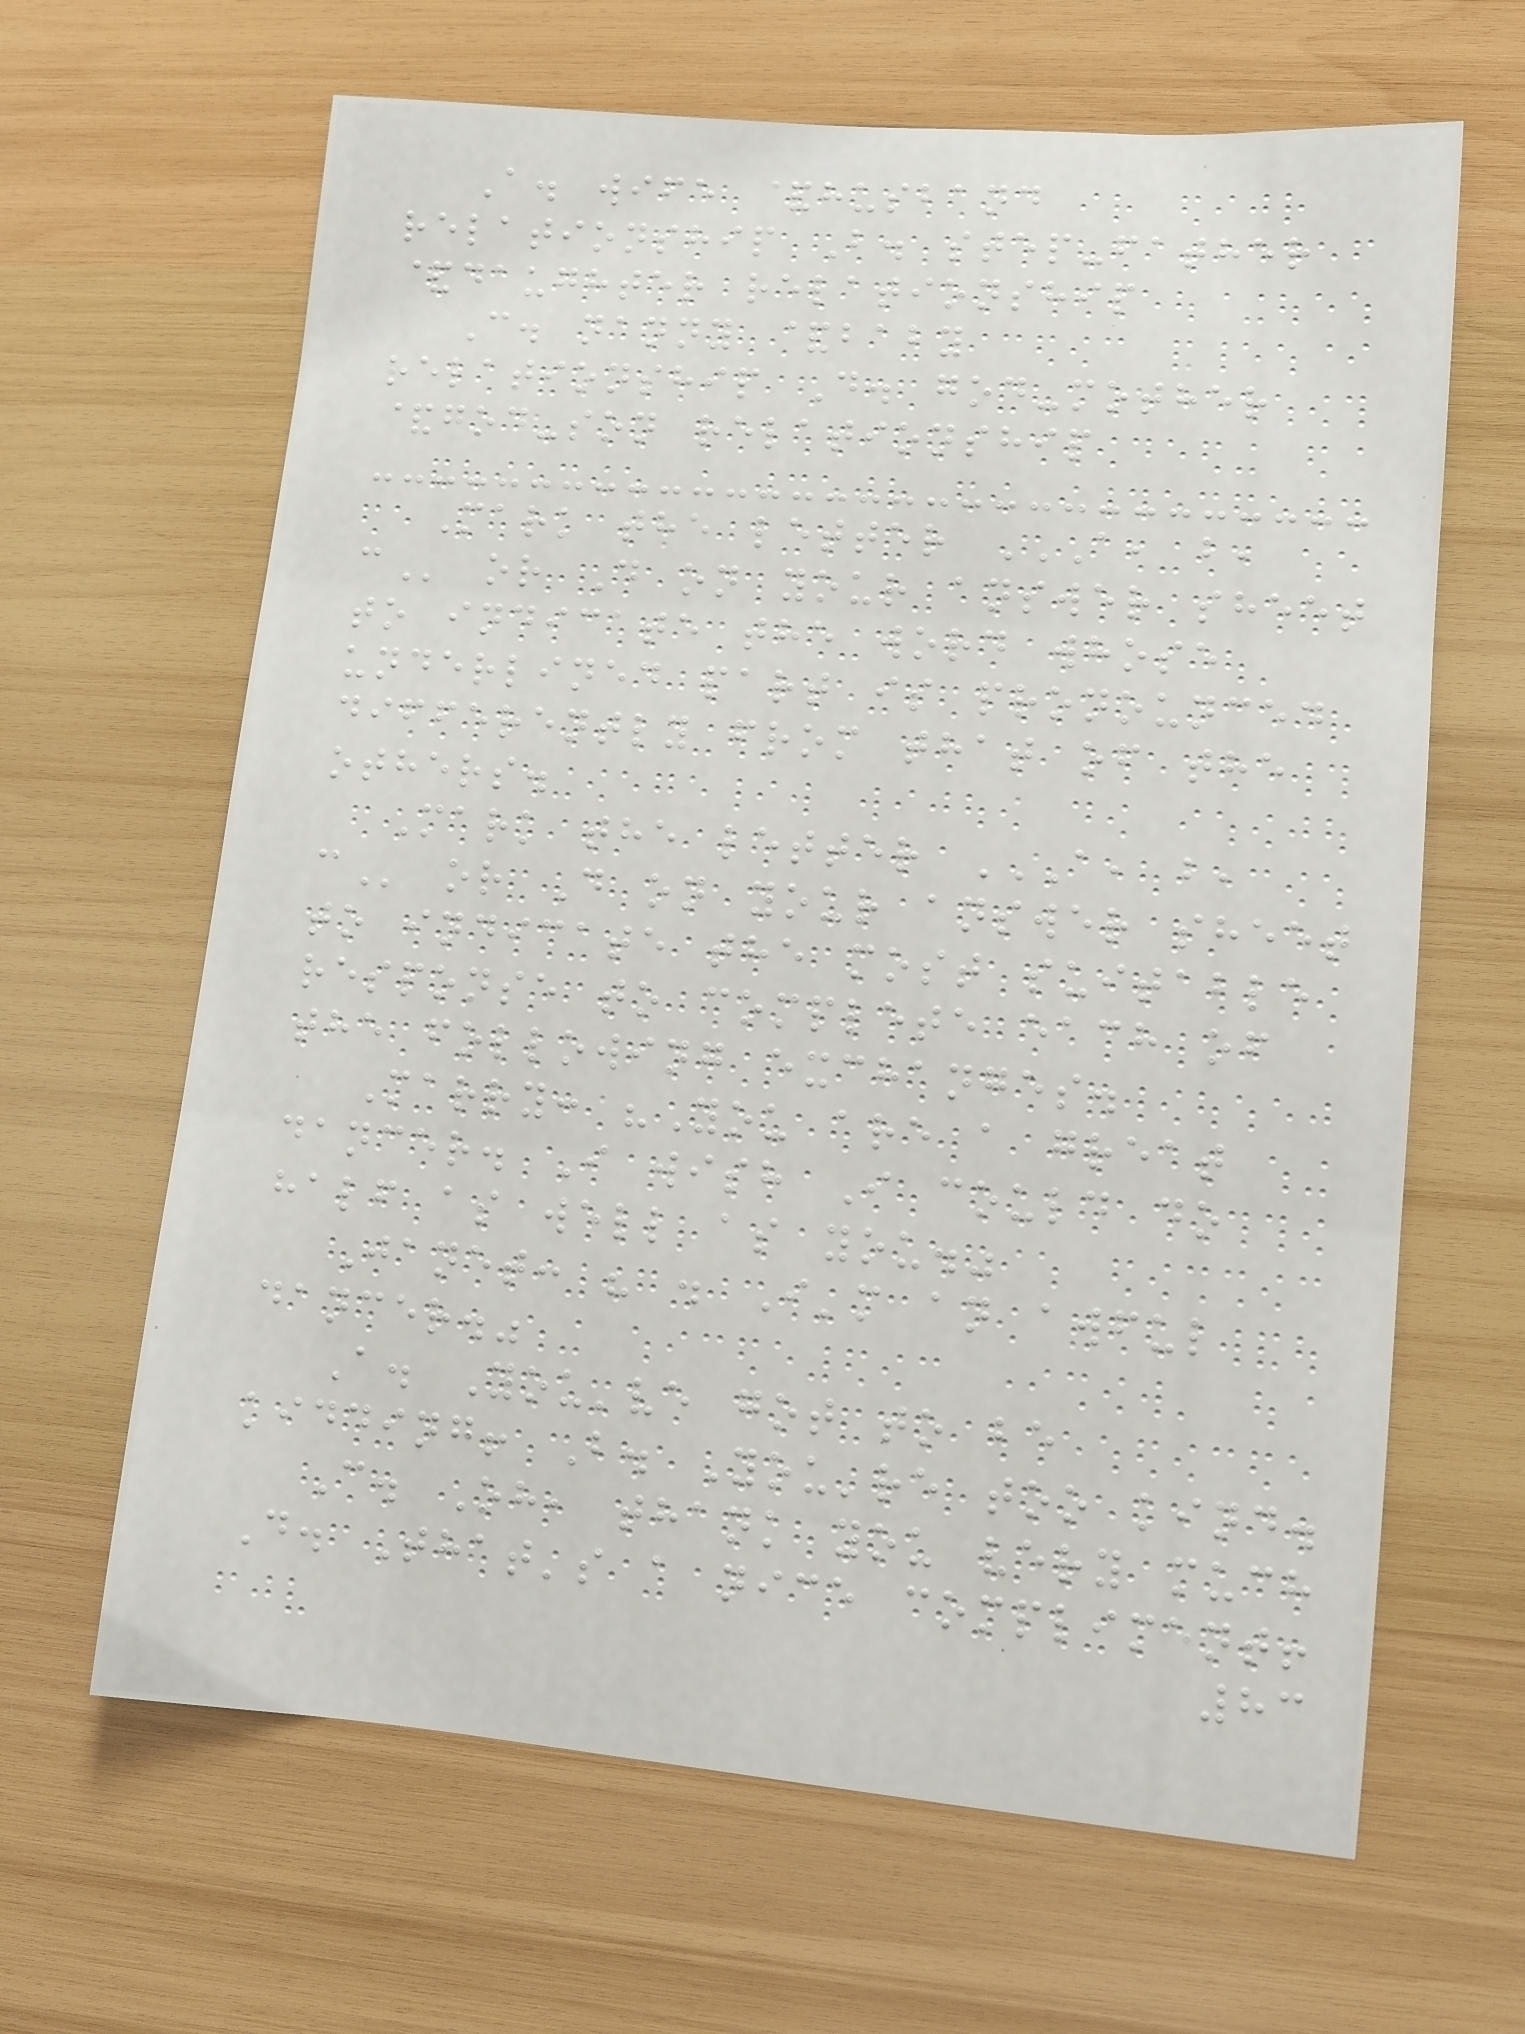A. wife &husband
relationship B. step-father
&daughter relationship
C. nanny &baby
relationship D. god-mother
&god-son relationship
Mark the letter A, B,
C or D on your answer sheet
to indicate the word whose
underlined part is pronounced
differently from that of the
others.
Mark the letter A, B,
C or D on your answer sheet
to indicate the most suitable
response to complete each of
the following exchanges.
Marry: "You are a great
dancer. I wish I could do
half as well as you."
Janet: " . I'm an awful
dancer."
A. You've got to be
kidding! B. You're too kind.
C. Oh, thank you very much
D. That's a nice compliment!
83
